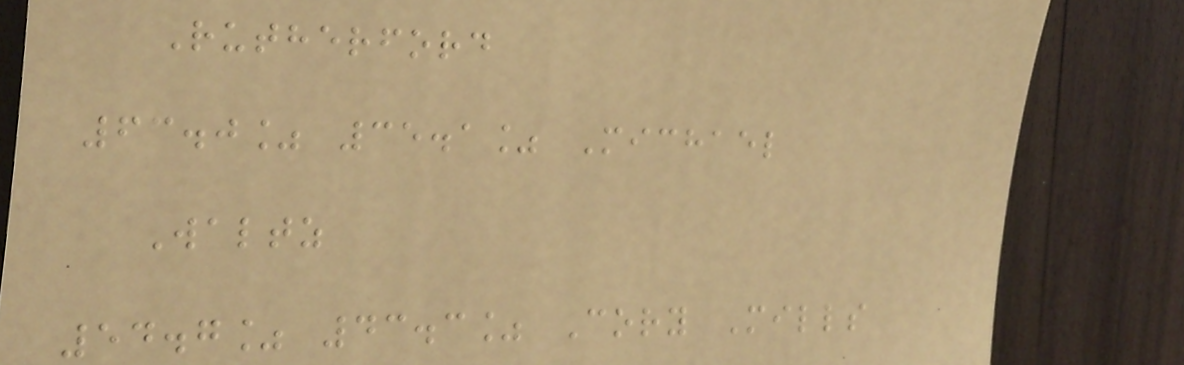Rutherford
63.0% 35.1% Michael
Waltz
54.7% 43.3% Cory Mills
